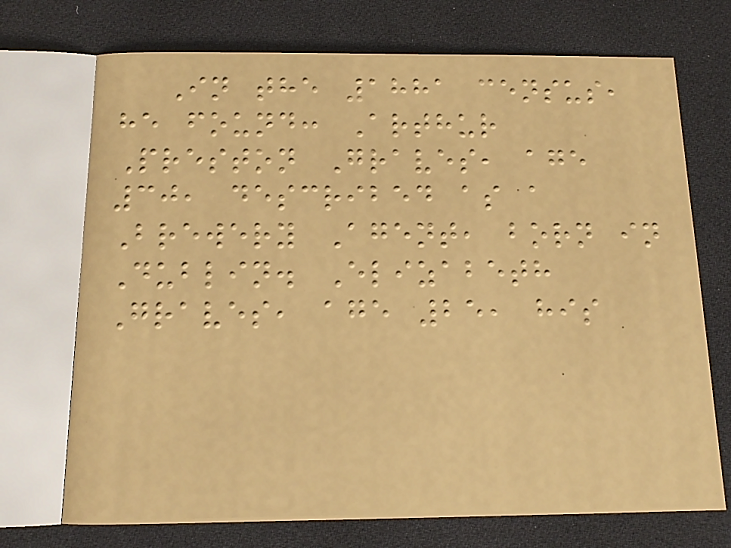In the 1881 census,
he found: Arthur
Preston Graves, age
30, described as a
Brewery Agent, born in
Dublin. Elizabeth
Graves, age 25, his
